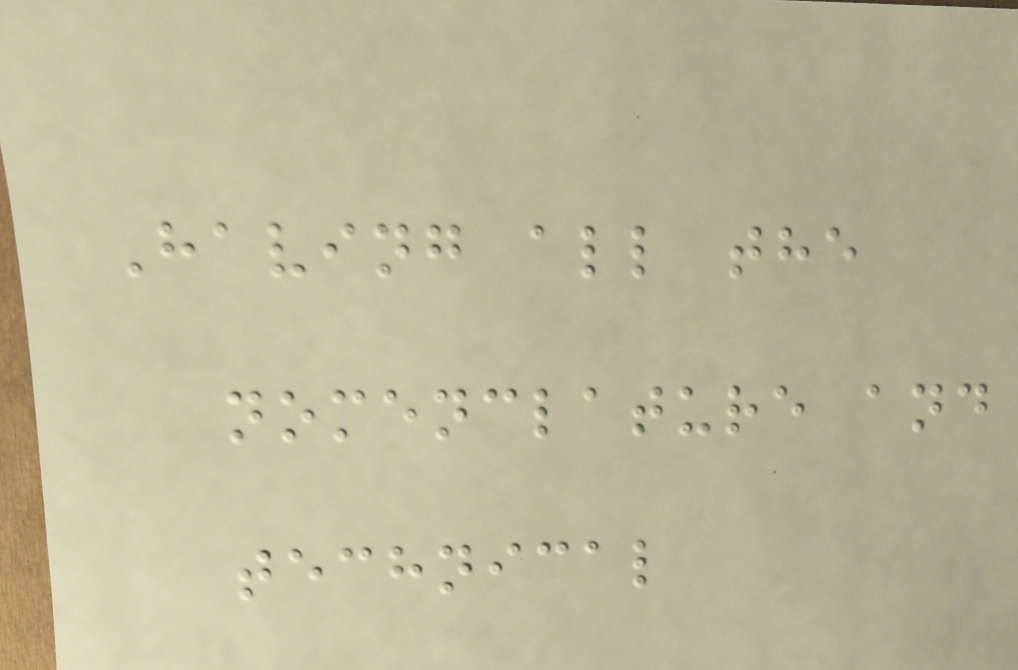Having all the
nomenclature and
technical
